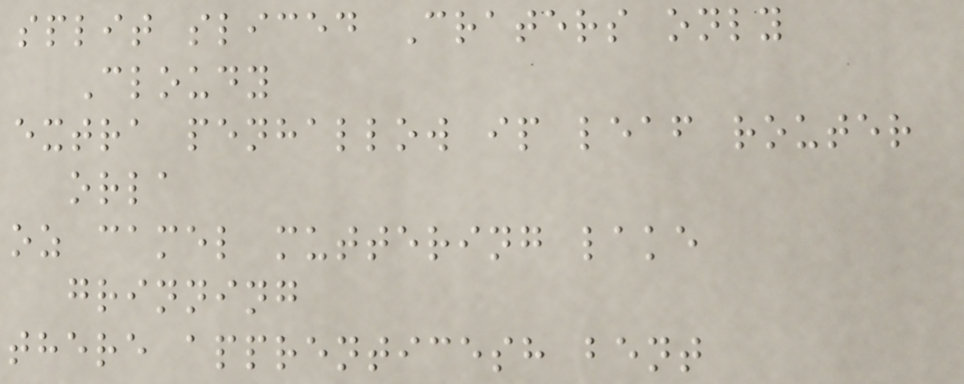split sliced Craters only
Cloudy
extra penhallow ip leaf router
orla
oz camel muttering lake
grinning
there apprenticesh bent
